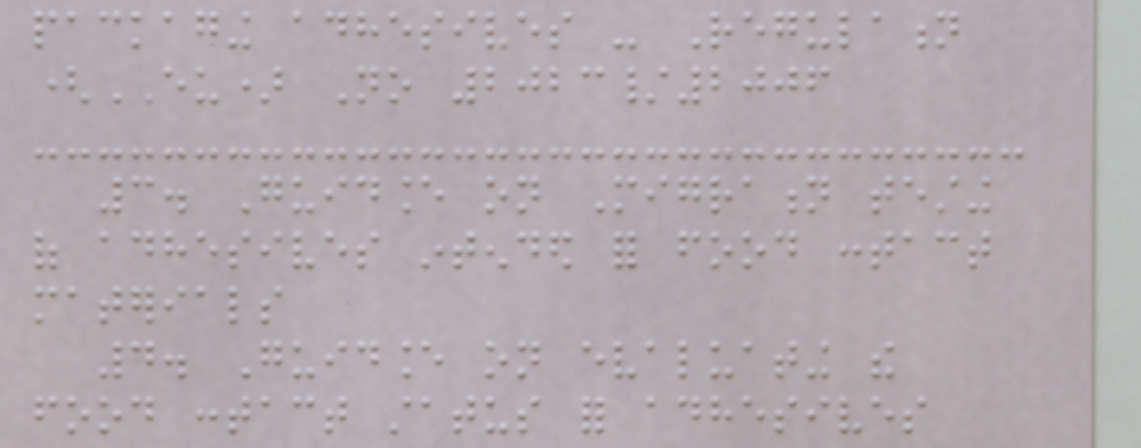packaging adhesives - Regulation
(EU) No 2023/2006
3. Guidance on Migration testing
of adhesives intended for food contact
materials
4. Guidance on evaluating the
food contact status for adhesives
